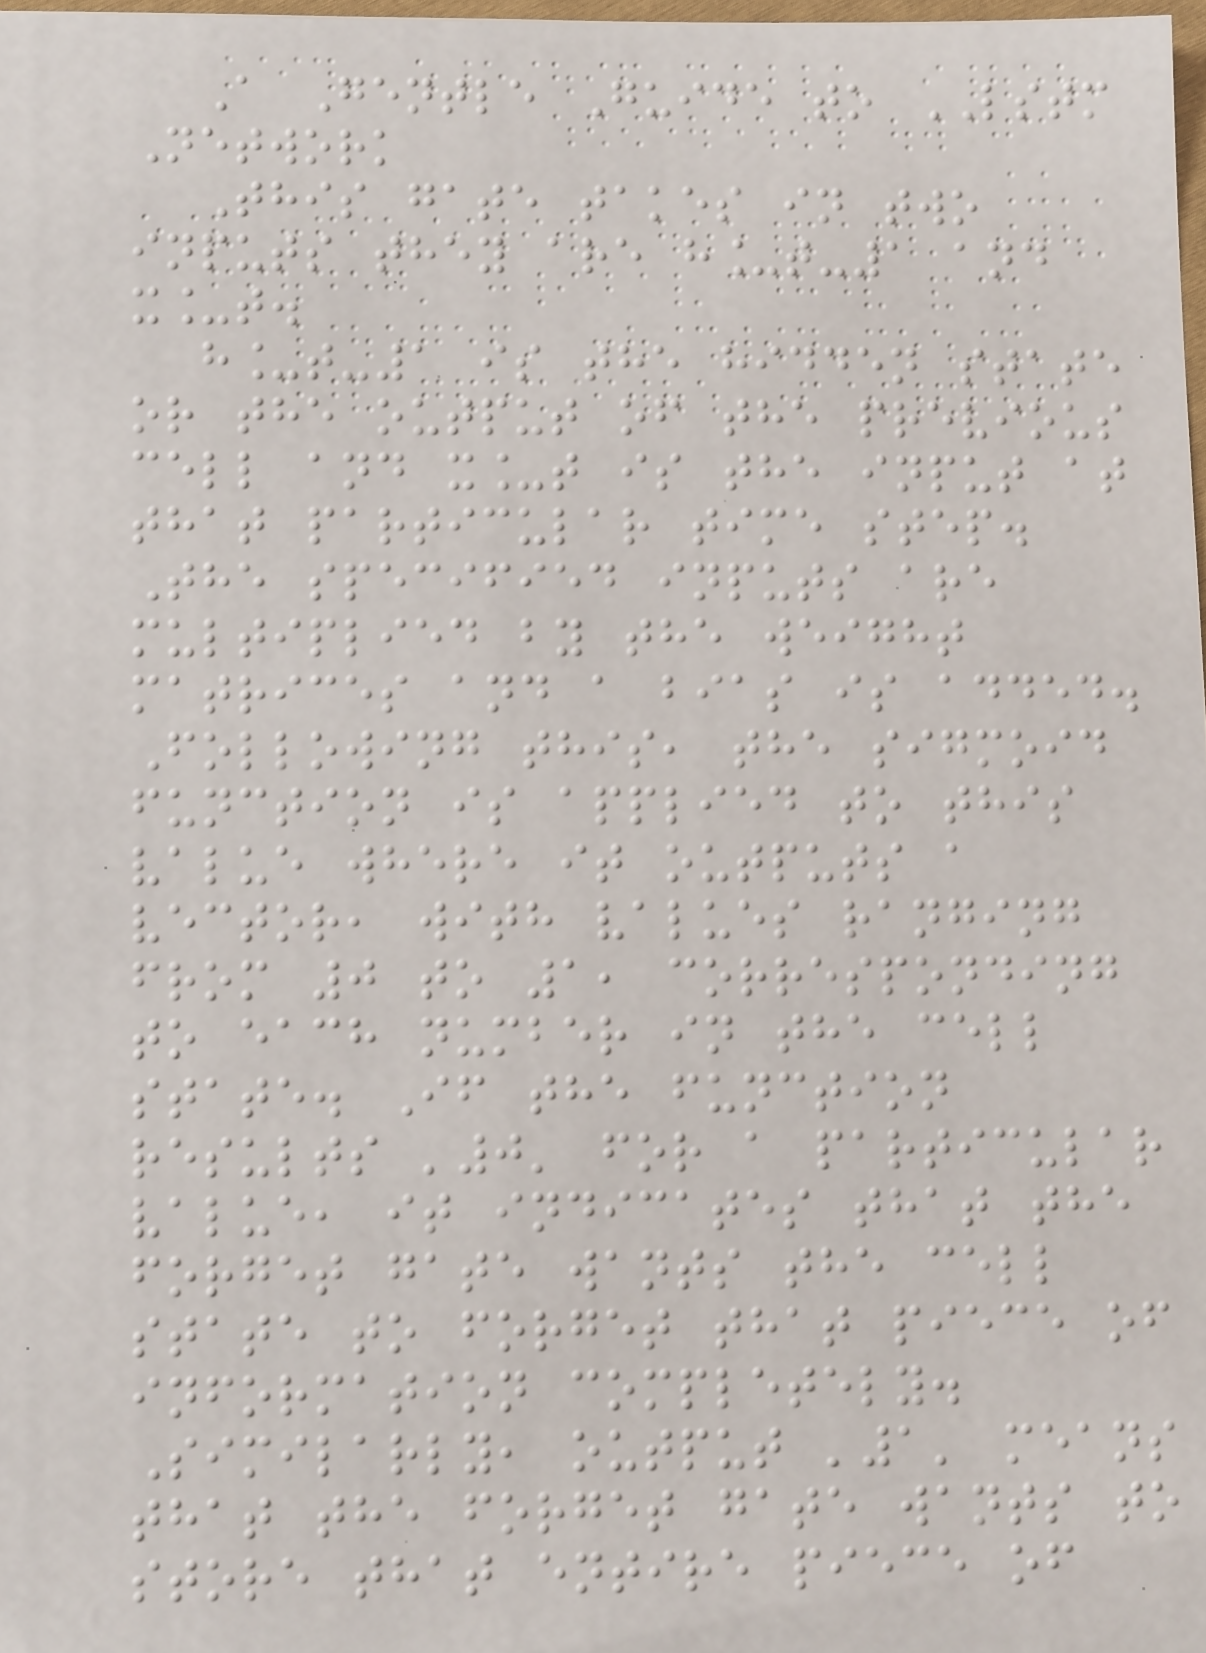A Gentle Guide to LSTM
Network
This gate takes in two
inputs they are h_t-1 and
x_t.
h_t-1 is the hidden state
or the output of the previous
cell and x_t is the input at
that particular time step.
The specified inputs are
multiplied by the weight
matrices and a bias is added.
Following this, the sigmoid
function is applied to this
value where it outputs a
vector, with values ranging
from 0 to 1, corresponding
to each number in the cell
state. If the function
results '0' for a particular
value, it indicates that the
forget gate wants the cell
state to forget that piece of
information completely.
Similarly, output '1' means
that the forget gate wants to
store that entire piece of
